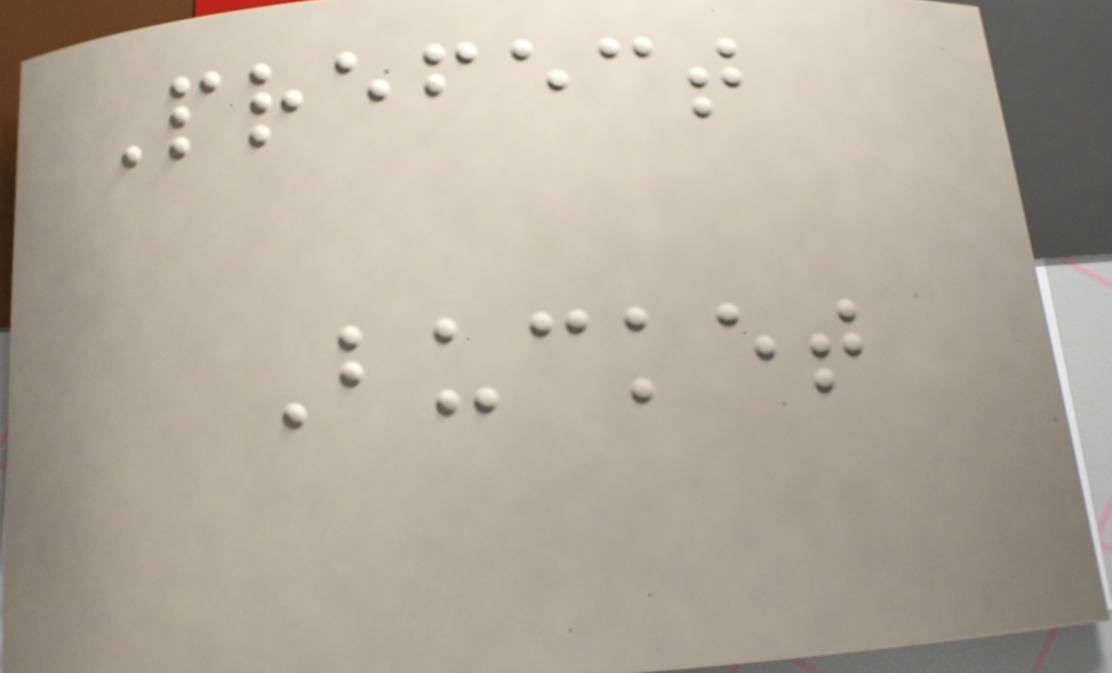Prefect
Bucket
